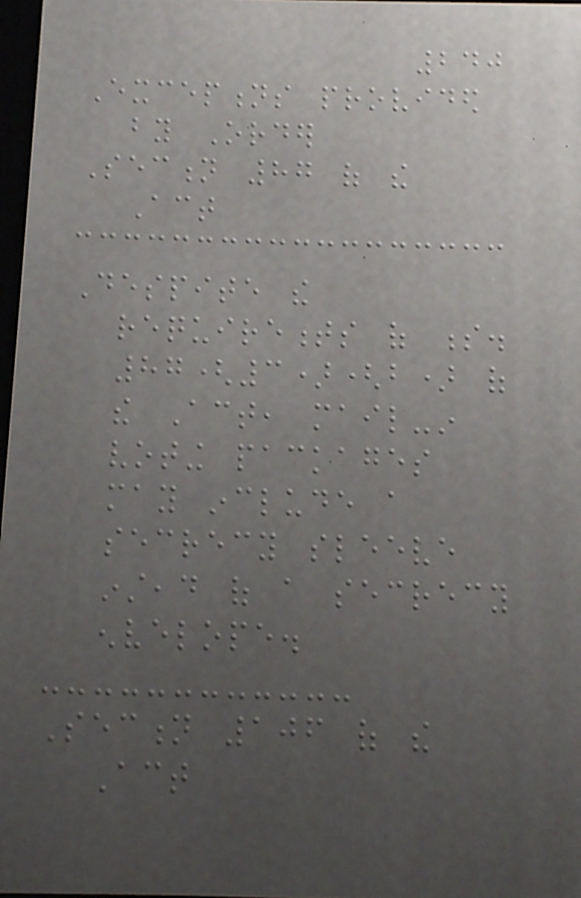240
Exceptions provided
by Order
Section 87 of the
Act
Despite the
requirements of s.
87(3)(b) of
the Act, mail-in
voting packages
may include a
secrecy sleeve
instead of a secrecy
envelope.
Section 106 of the
Act
